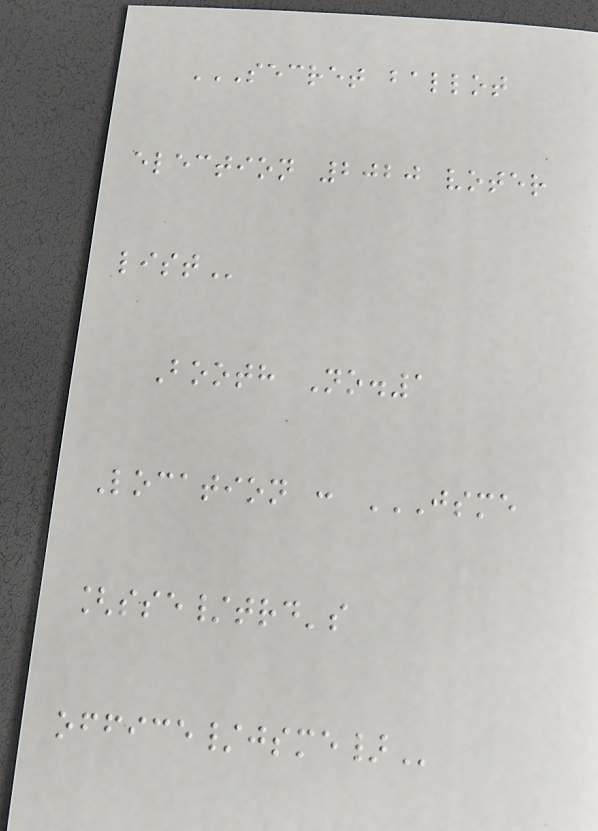SECRET BALLOT
ELECTION 2020 VOTER
LIST
Booth No.1
Location : JSME
[SSE/TRD'S
OFFICE/JSME}
